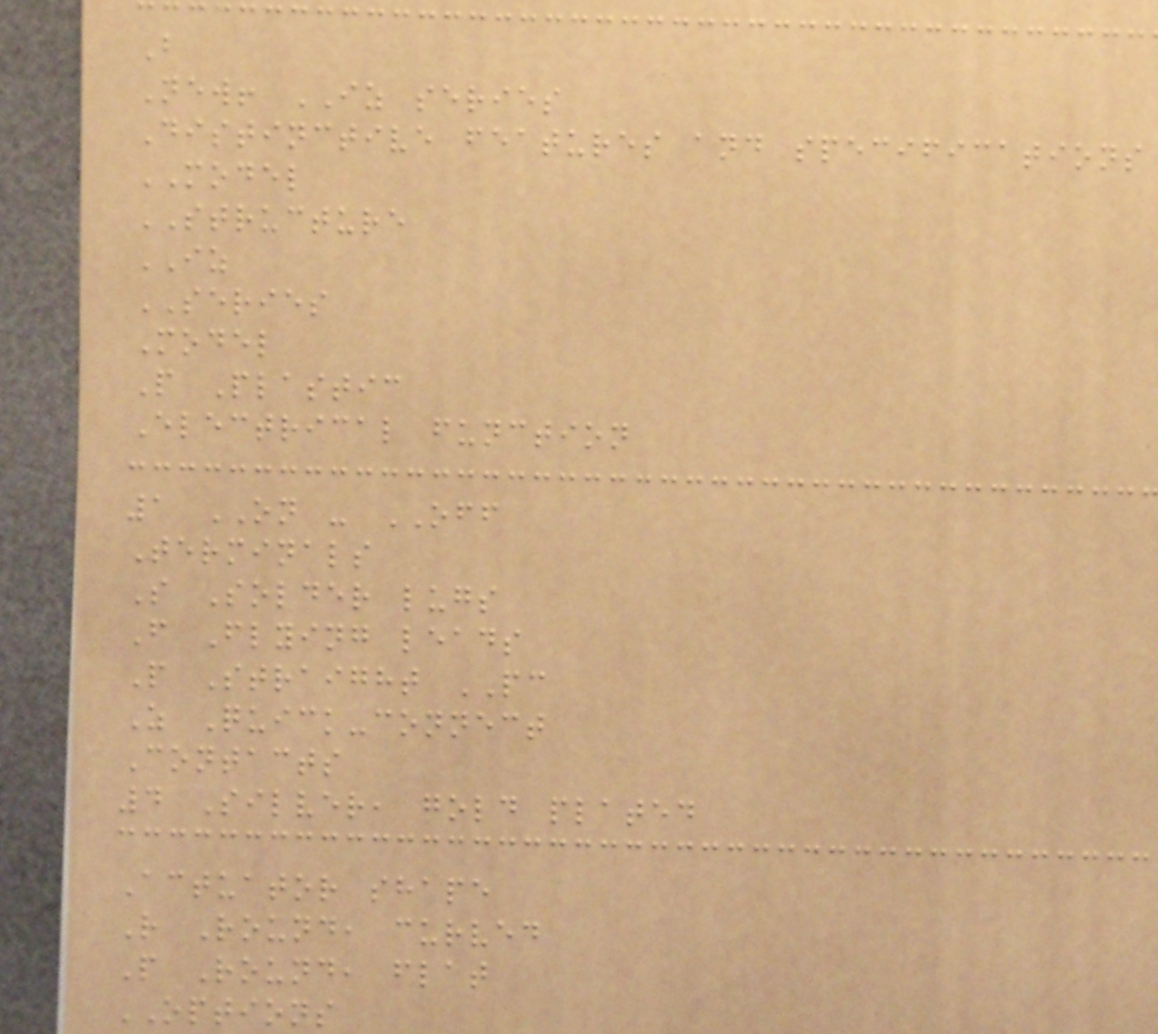B
New! IZ series
Distinctive features and specifications
MODEL
STRUCTURE
IZ
SERIES
Model
P Plastic
Electrical function
1 ON - OFF
Terminals
S Solder lugs
F Flying leads
P Straight PC
Z Quick-connect
Contacts
4 Silver, gold plated
Actuator shape
R Round, curved
P Round, flat
OPTIONS
